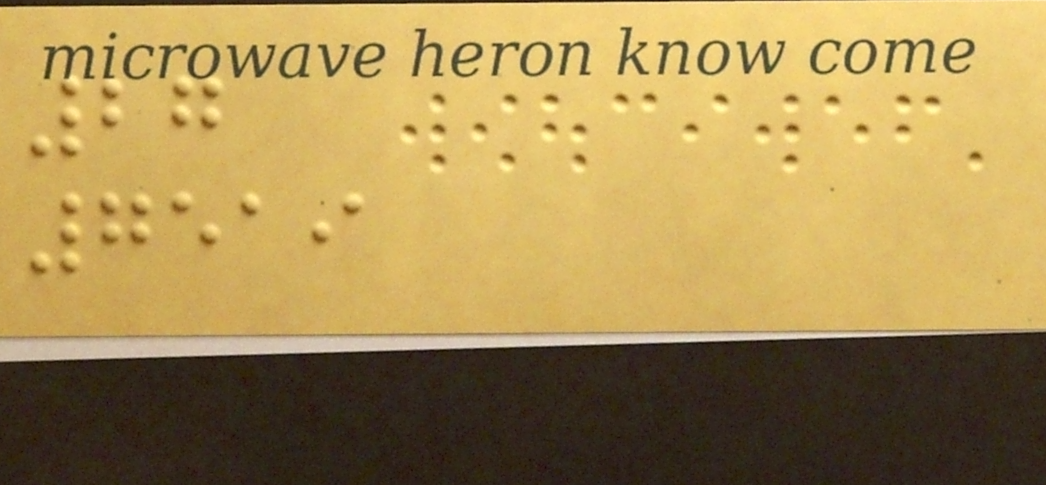27
7519
